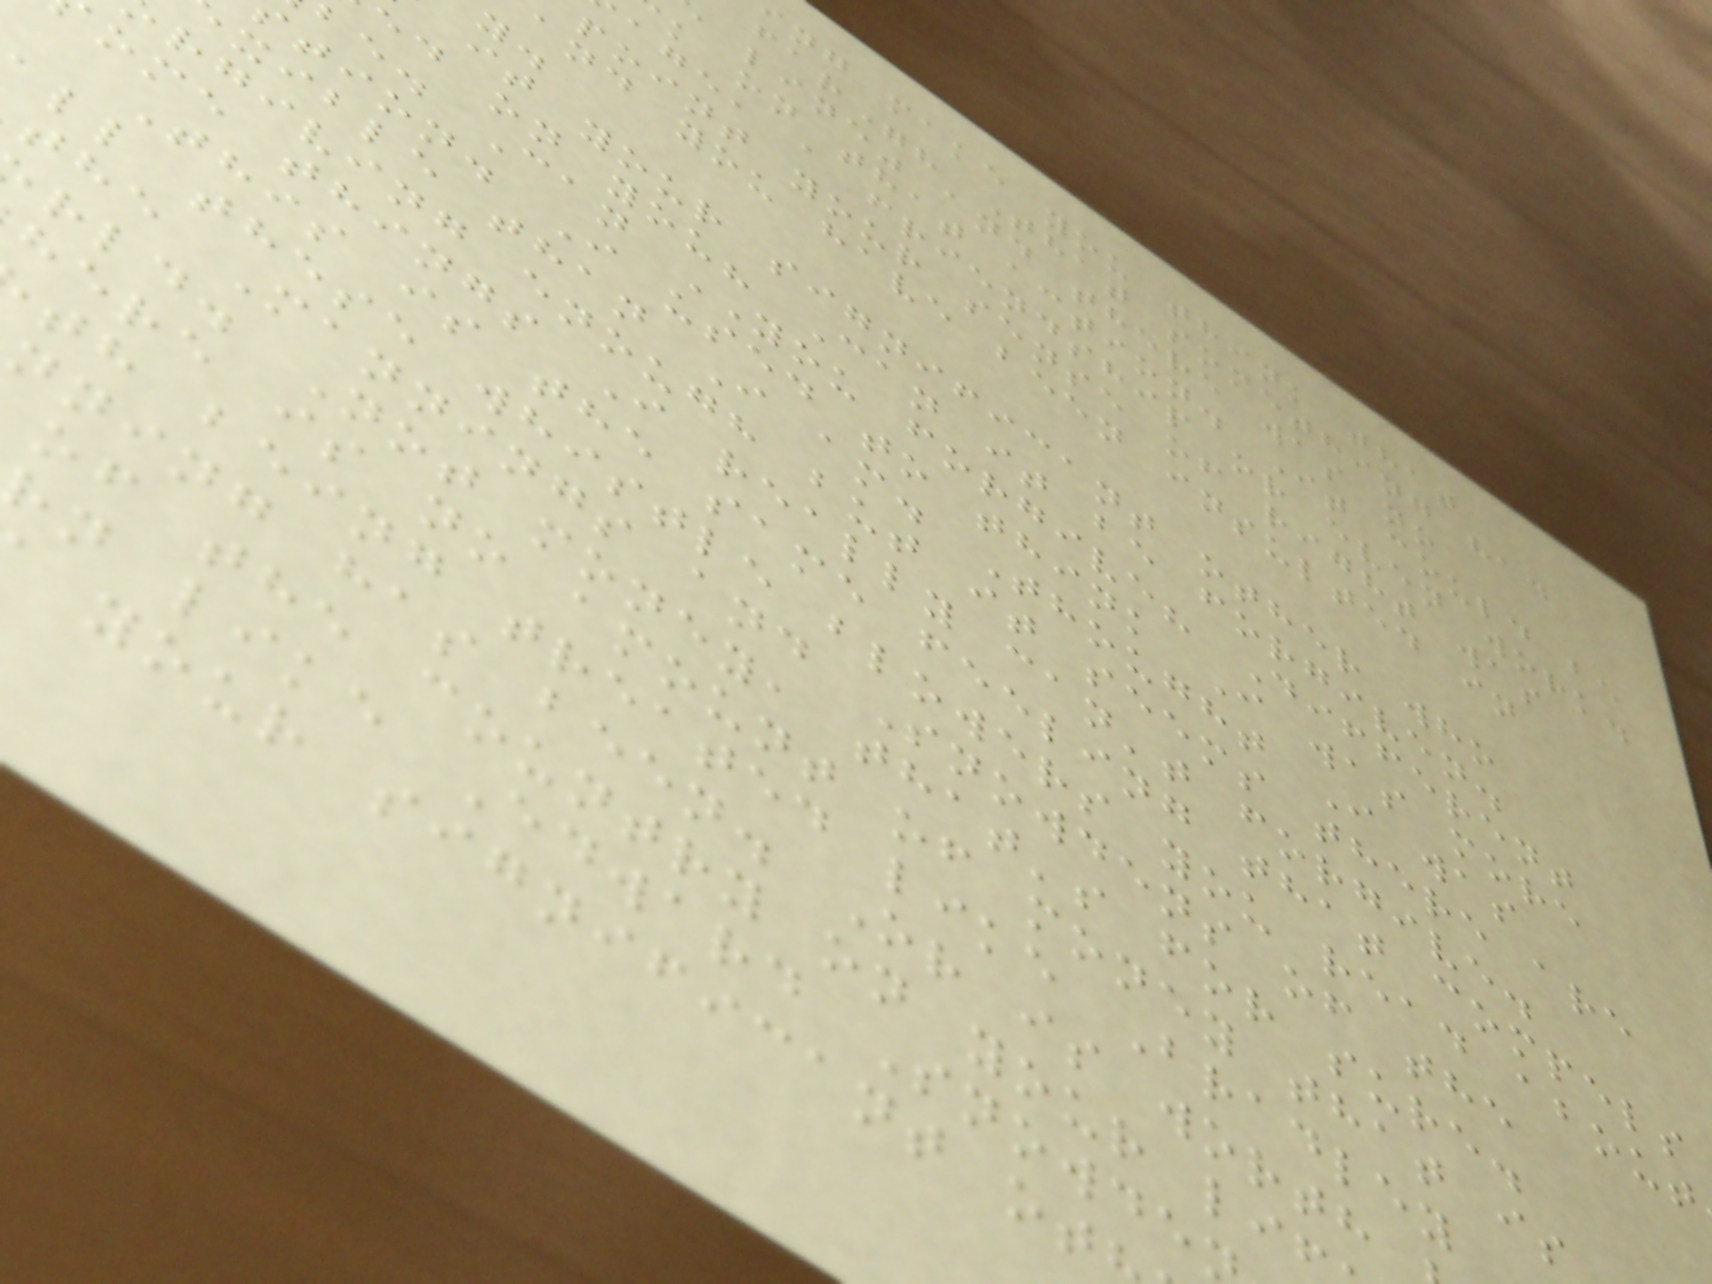ng make you think that
far"? That something had
line" and there was no
k on that action. It could be
age, a friendship or even work.
point your sense of right was
and you have been insulted in
it your significant other who
ed on you? Can it be forgiven.
be. Can YOU forgive? Different
tion. I used to think I was more
xible than I am. Thought I was
rgiving enough but it seems there are
ome things I really can't forgive.
This is the same feeling that compels
ll these whistle blowers you read about
the Mannings and Snowdens of the
rld. Not money, that's for sure.
here is no amount of money that is
th being treated like Bradley
nning has been. Or is worth
of the country on your li
n like Edward Snowde
your significant ot
